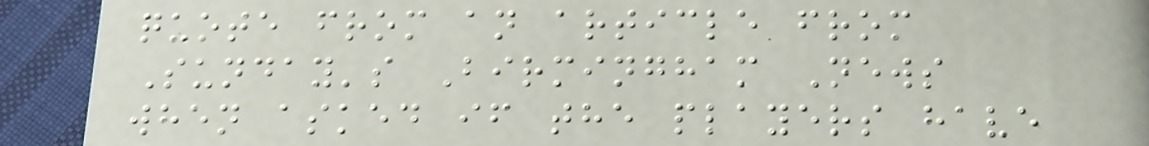quote from an article from
Sunday's Birmingham News
when asked if the players have
